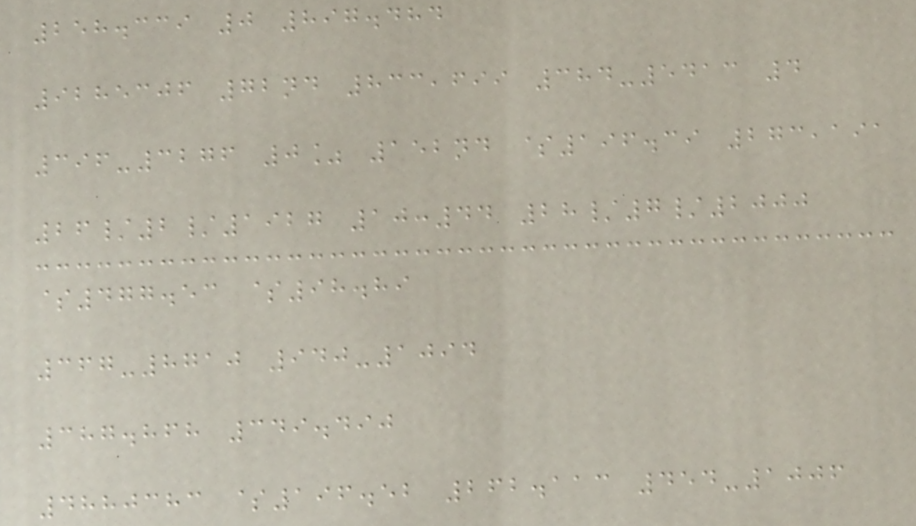258.339 0 897.484
9285306 72nd 833,699 384-5413 4
396-3276 0% 152nd $196.39 273,191
26/2/1927 10:44 28/7/2000
$477.53 $98.89
367-8710 940-1094
387.868 349.490
4880383 $196.52 262.113 454-1006
